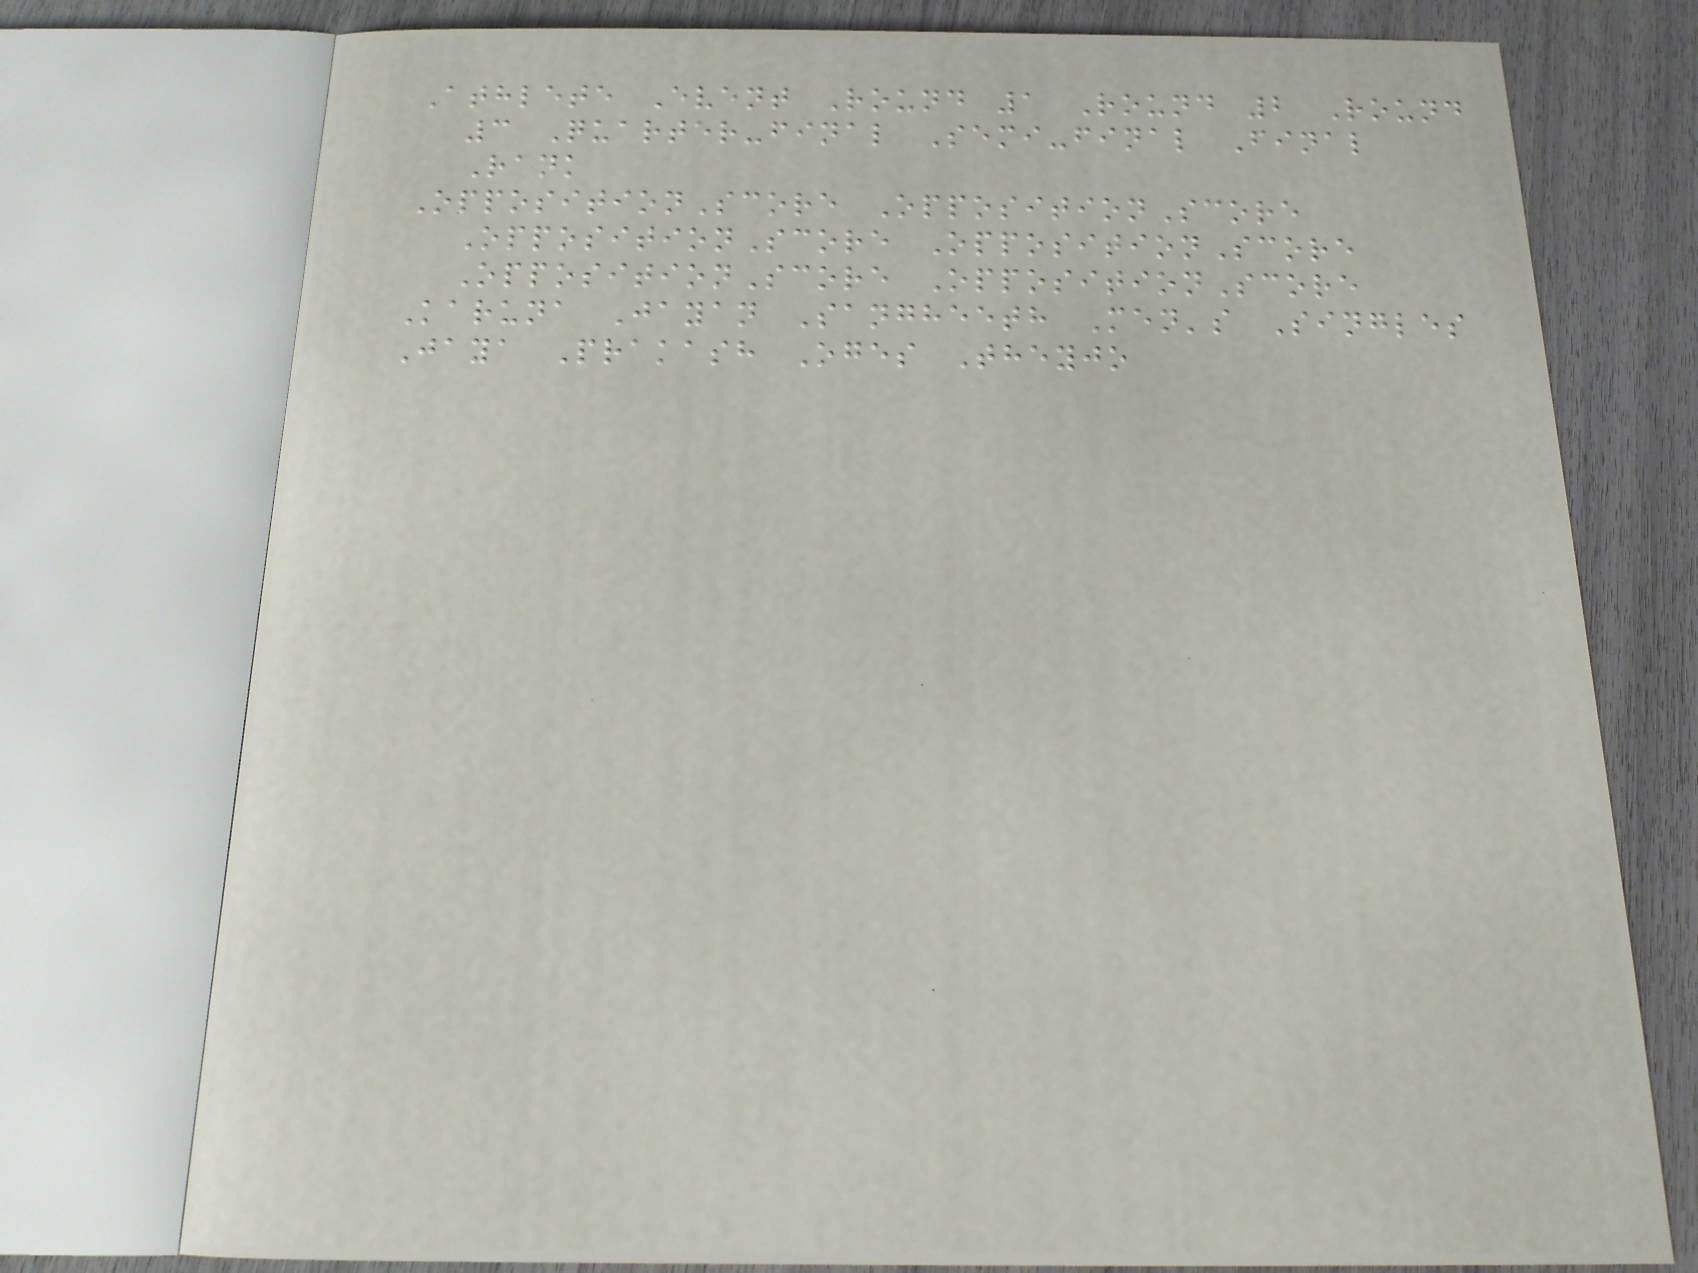Athlete Event Round 1 Round 2 Round
3 Quarter-final Semi-final Final
Rank
OppositionScore OppositionScore
OppositionScore OppositionScore
OppositionScore OppositionScore
Karuna Jayan Sangheeth Men's Singles
Jaya Prakash Oges Theyjo
